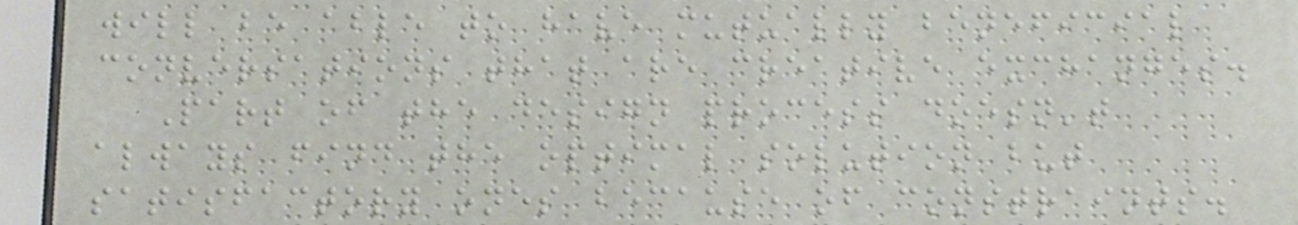will be able to have mutually beneficial
conversations that are creative exchanges.
Part of the design process doesn't
always find the optimal solution but
satisfactory ones because of constraints.
